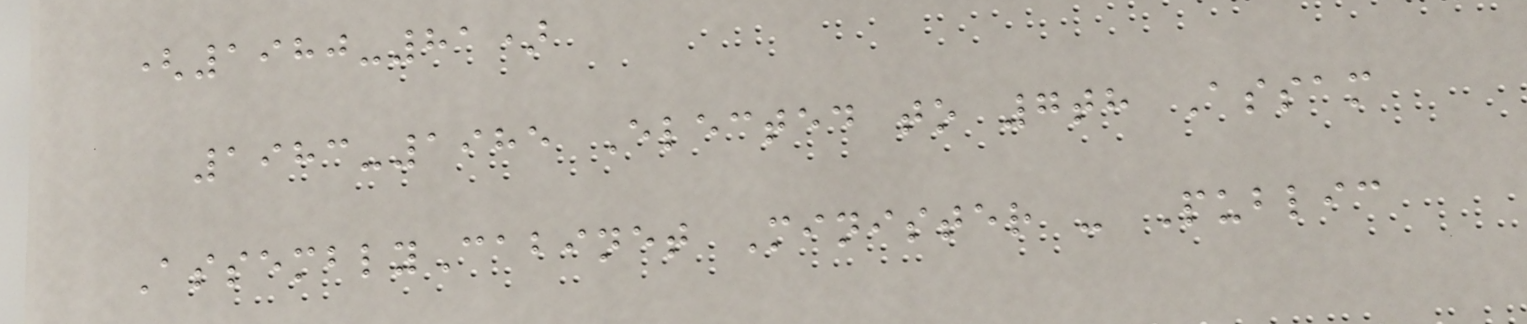(1980-81)
1983-1985 Elected to 7th Assam
AssemblyCabinet Minister - Public
